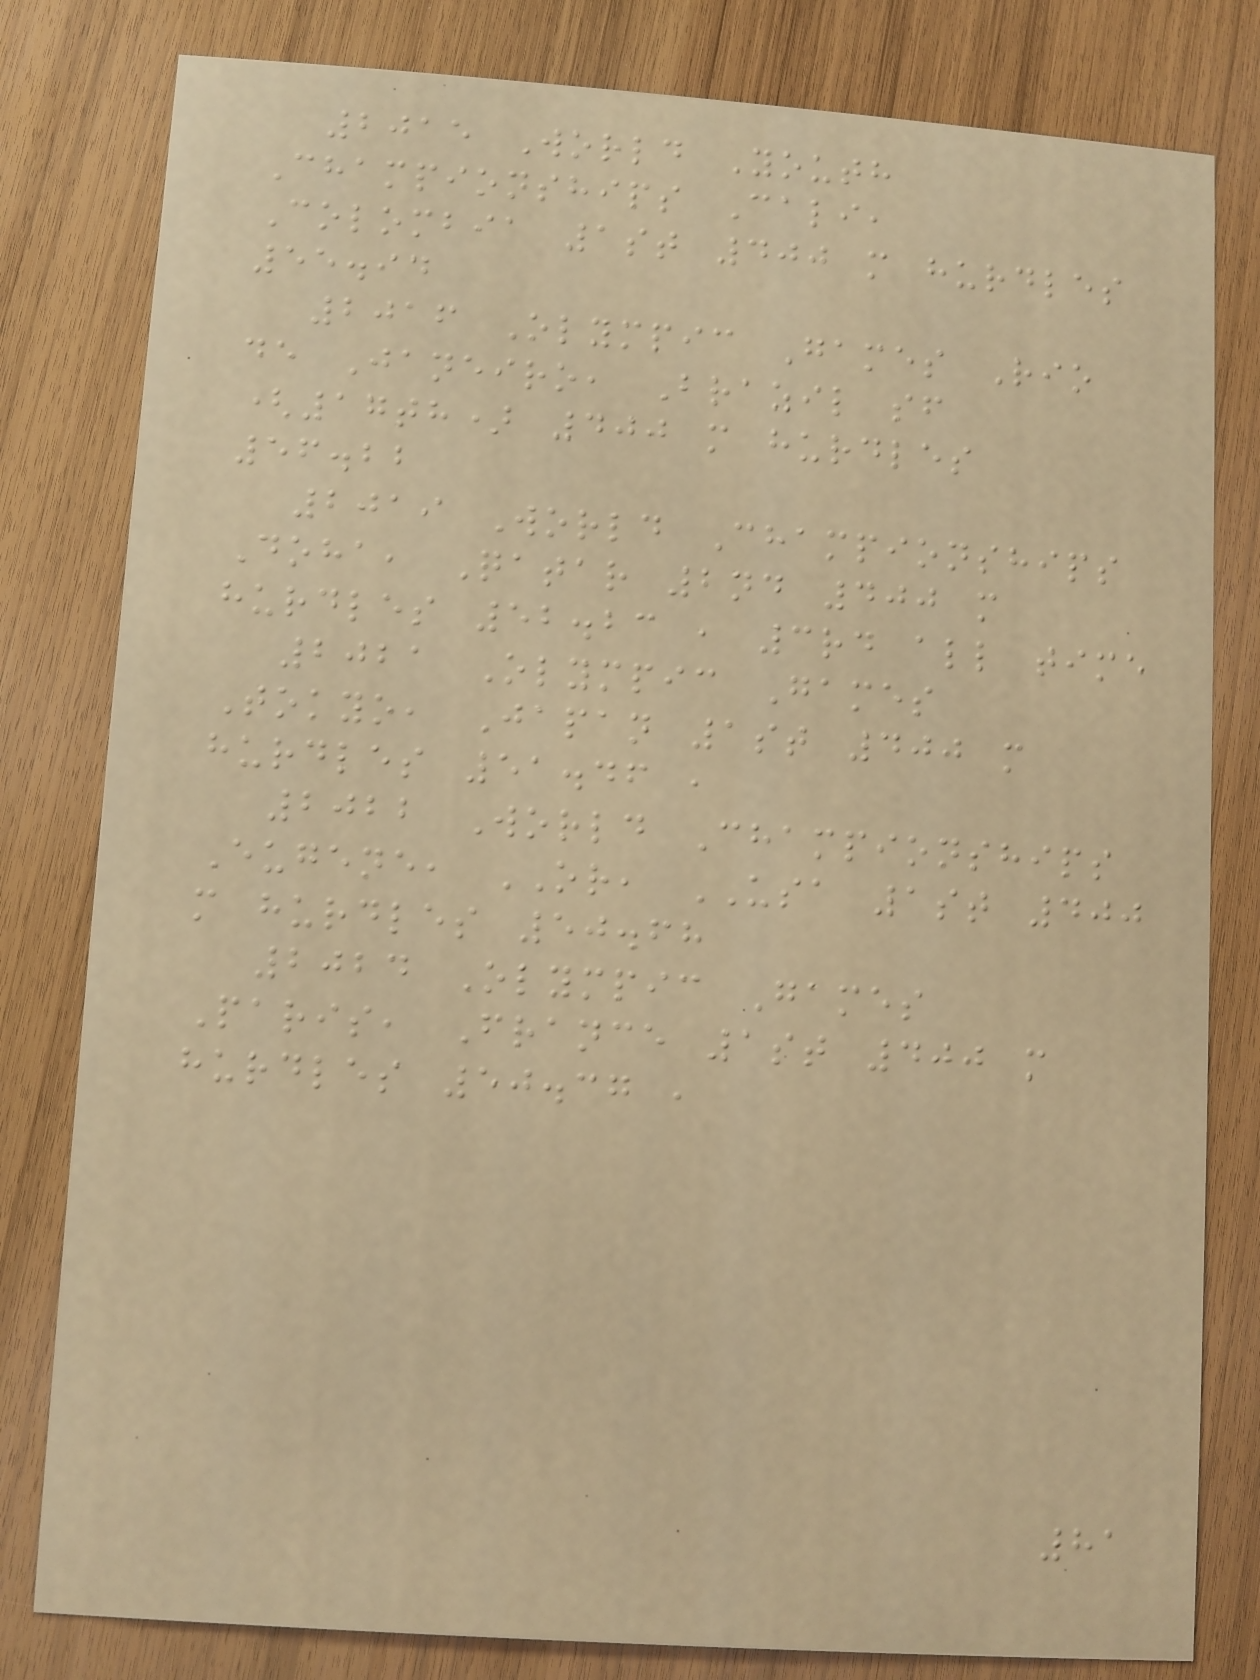2015 World Youth
Championships Cali,
Colombia 1st 400 m hurdles
55.94
2016 Olympic Games Rio
de Janeiro, Brazil sf
(17th) 400 m hurdles
56.22
2019 World Championships
Doha, Qatar 2nd 400 m
hurdles 52.23 , 3rd all time
2021 Olympic Games
Tokyo, Japan 1st 400 m
hurdles 51.46 ,
2022 World Championships
Eugene, OR, USA 1st 400
m hurdles 50.68
2024 Olympic Games
Paris, France 1st 400 m
hurdles 50.37 ,
81
